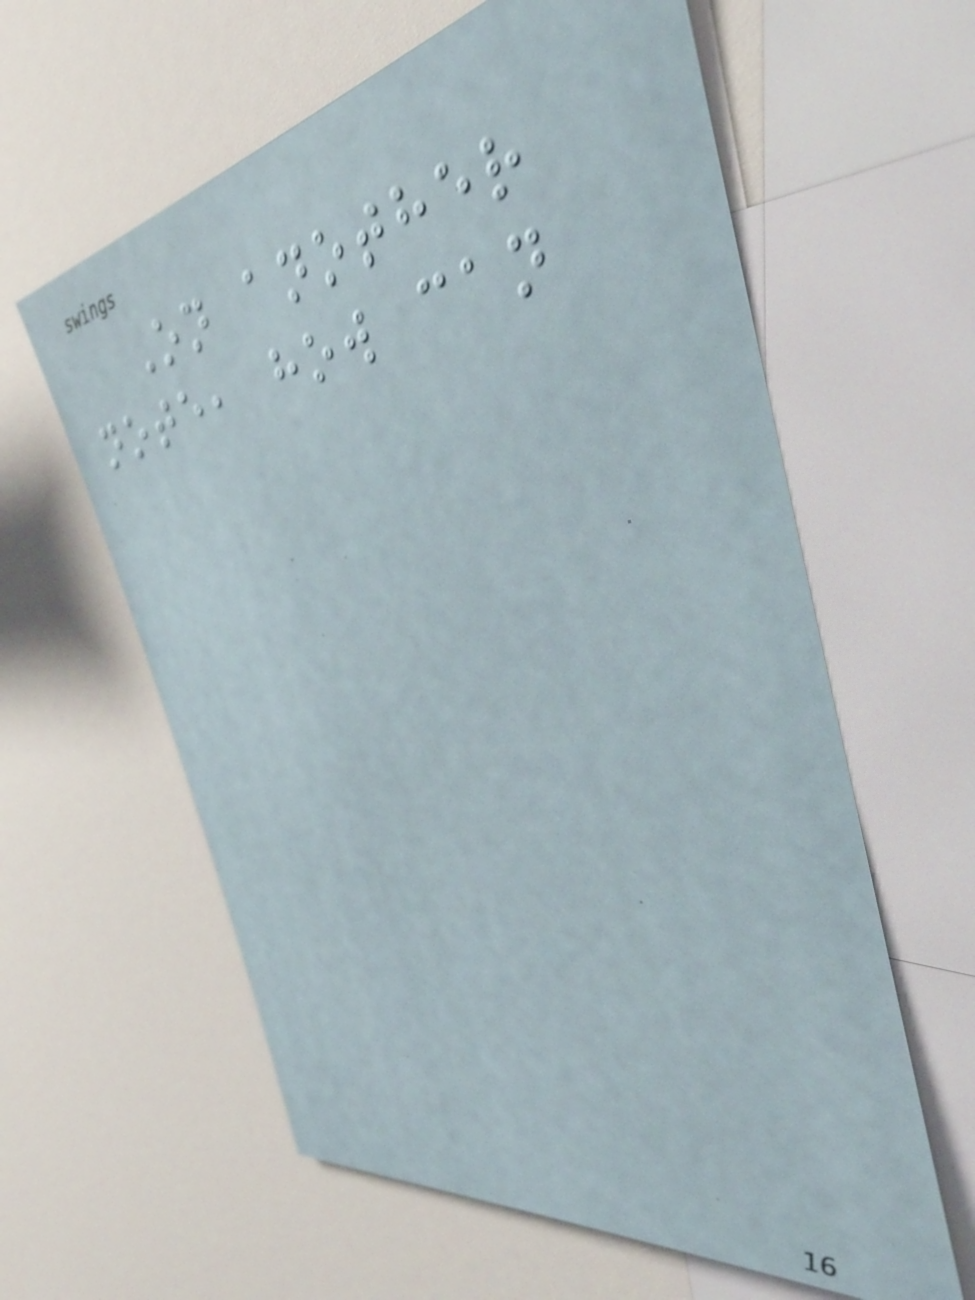On another
note, how can
